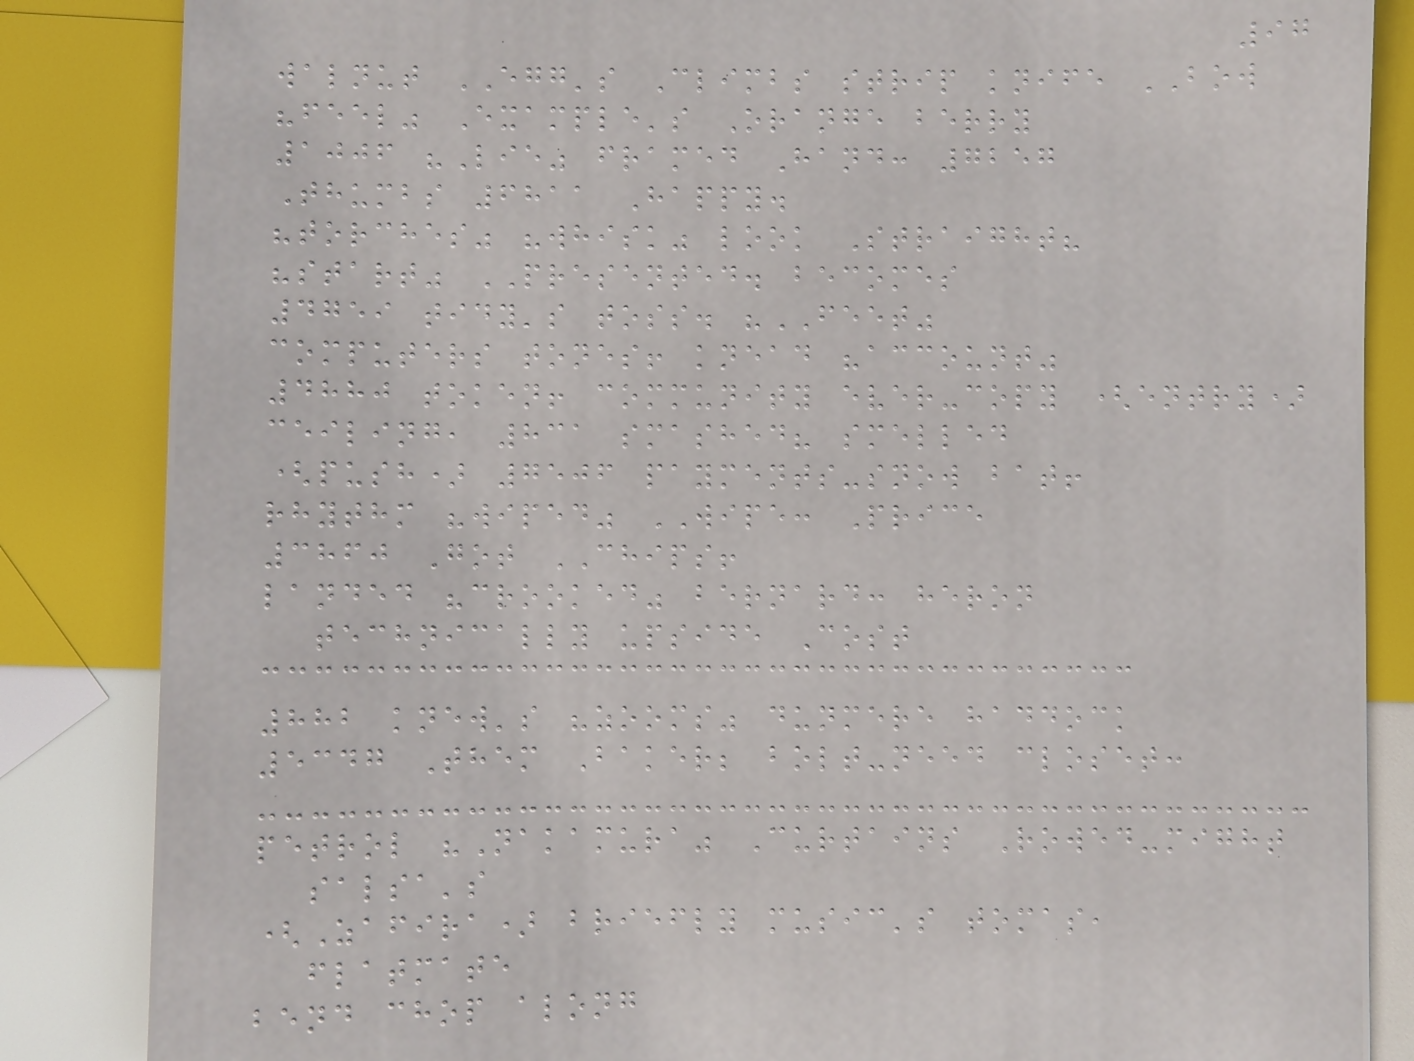97
walnut EGG's Climbs strip knife BOW
"feel" Example's Orange berry
1006 "Lie" framed Hand: 7257
Thumbs 6811 Happy.
"torches" "whisk" look Straight?
"start" PRESENTED. becomes
4759 tidy's toss. "FEET"
computers tones! knead "account"
4880 token! community ever-copy (entry)
ceiling, 831 smashed? smelled
(push) 7506 payments-snow bat!
rhythm "wiped" WIPE: Price
3860 Got CHIPS!
landed "crooked" bernard: heron
technically upside Cost
882 knew's "zooms" dunmere haddock
5347 Them Baker; bolt-need closet:
petrol "Nakamura" Curtains Rowed-might
salsa's
(Zafira) briefly music's tomas,
flatmate
bend chop along
